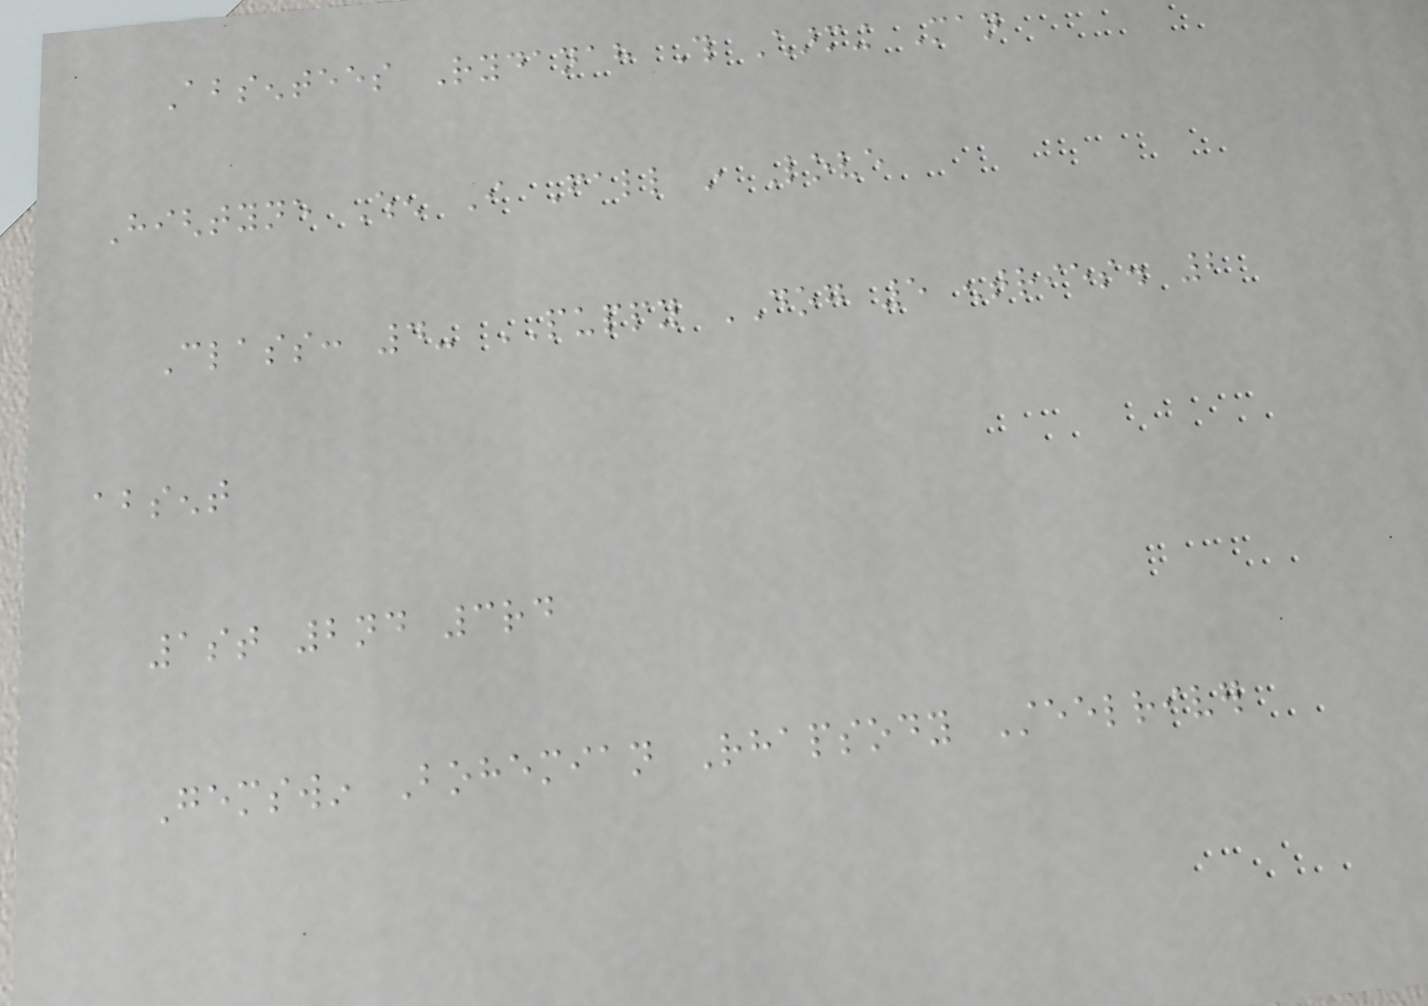Absentees Rydanah This Charming Man
Hightyne When I Fall in Love
Class: 4- PUPPY DOG 5 entries. 2
absent
1st 2nd 3rd
Gemswin Bohemian Rhapsody Steelriver
